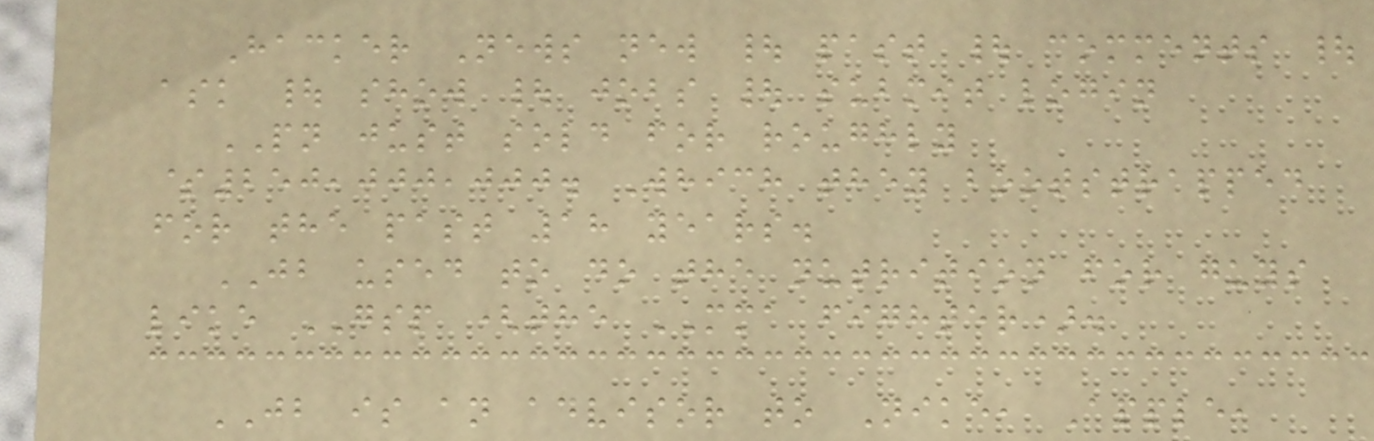Hacker News new | past | comments |
ask | show | jobs | submit login
PN just sold for roughly
$250,000,000. Which they bootstrapped
for the past 18 years.
JB used to do the nutrition for guys
like GSP (the MMA fighter).
JB is an advisor to Nike, Apple,
